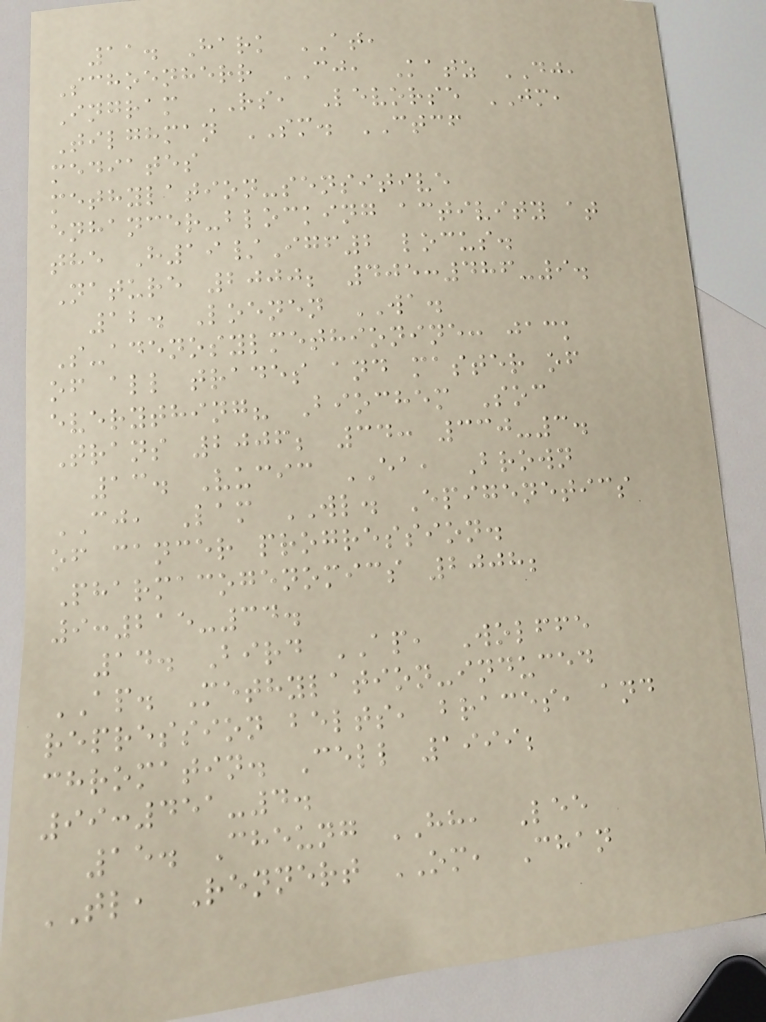11. Hark AT,
Schoenherr CJ, Katz DJ,
Ingram RS, Levorse JM,
Tilghman SM. CTCF
mediates
methylation-sensitive
enhancer-blocking activity at
the H19/Igf2 locus.
Nature 2000; 405:486-9.
12. Loenen WA.
S-adenosylmethionine: jack
of all trades and master of
everything? Biochem Soc
Trans 2006; 34: 330-3.
13. Vucic EA, Brown
CJ, Lam WL. Epigenetics
of cancer progression.
Pharmacogenomics 2008;
9:215-34.
14. Bird AP, Wolffe
AP. Methylation-induced
repression belts, braces, and
chromatin. Cell 1999;
99:451-4.
15. Cheung HH, Lee
TL, Rennert OM, Chan
